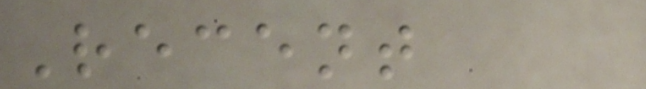Recent
